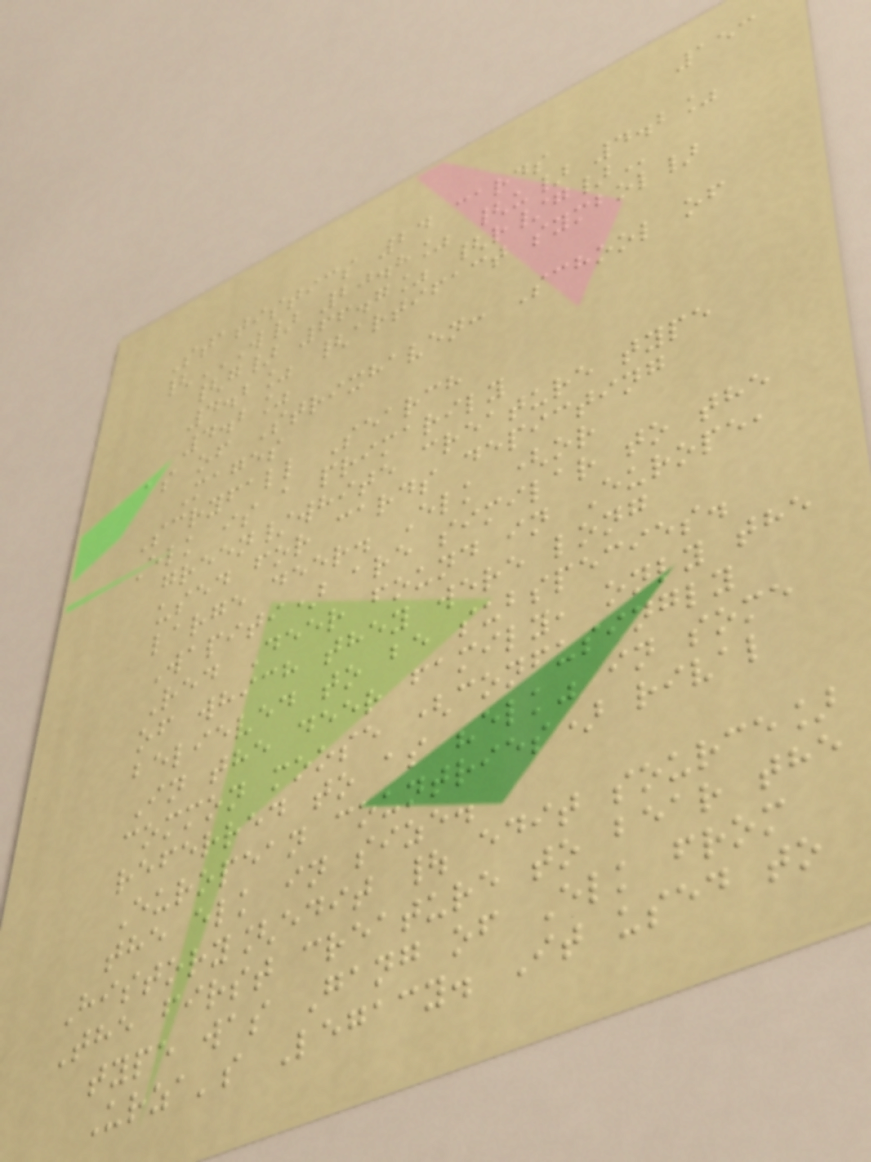153
Statistics 24 cards
{W} 20.8% {U} 4.2%
{G} 66.7% {R/G}
4.2% {artifact symbol}
4.2%
as of Strixhaven: School of
Mages
Scryfall Search
Elk is a primarily
green/white creature type
used for cards depicting
large deer. Elk (or
Wapiti) are similar to the
Red Deer found in Europe,
of which they were long
believed to be subspecies.
In the deer family, only the
common moose (confusingly
referred to as "elk" in some
European countries) rival
the elk in size.
History[edit | edit source]
The first creature to bear the
type was Gang of Elk from
Urza's Legacy. It used to
